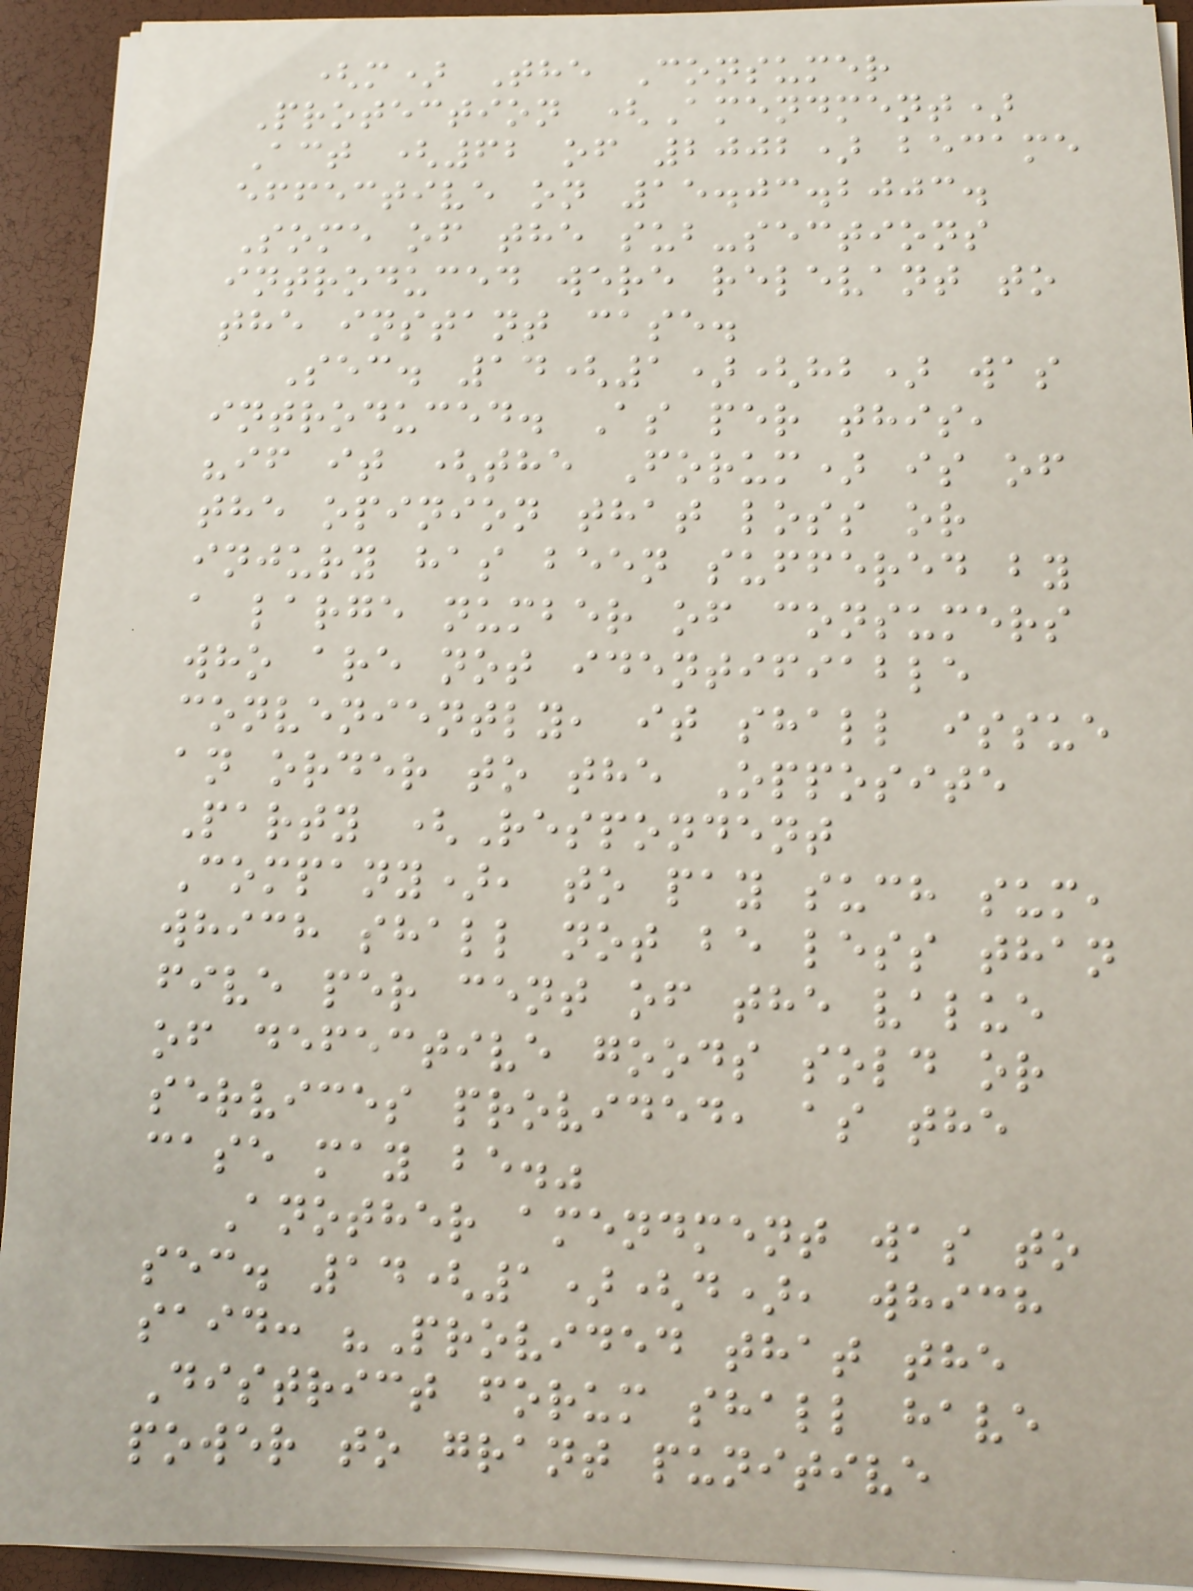(m) The Consumer
Protection (Amendment)
Act (62 of 2002) became
effective on 15.03.2003.
Some of the sub-sections
introduced were relevant to
the instant case.
Sec. 14(1)(hb) was
introduced. As per this,
"if it (the Forum) is of
the opinion that loss or
injury has been suffered by
a large number of consumers
who are not identifiable
conveniently, it shall issue
an order to the Opposite
Party (Respondent
Company), to pay such sum,
which shall not be less than
five per cent of the value
of defective goods sold or
services provided, as the
case may be."
Another amendment was to
sec. 14(1)(d), which
said: "Provided that the
District forum shall have
power to grant punitive
